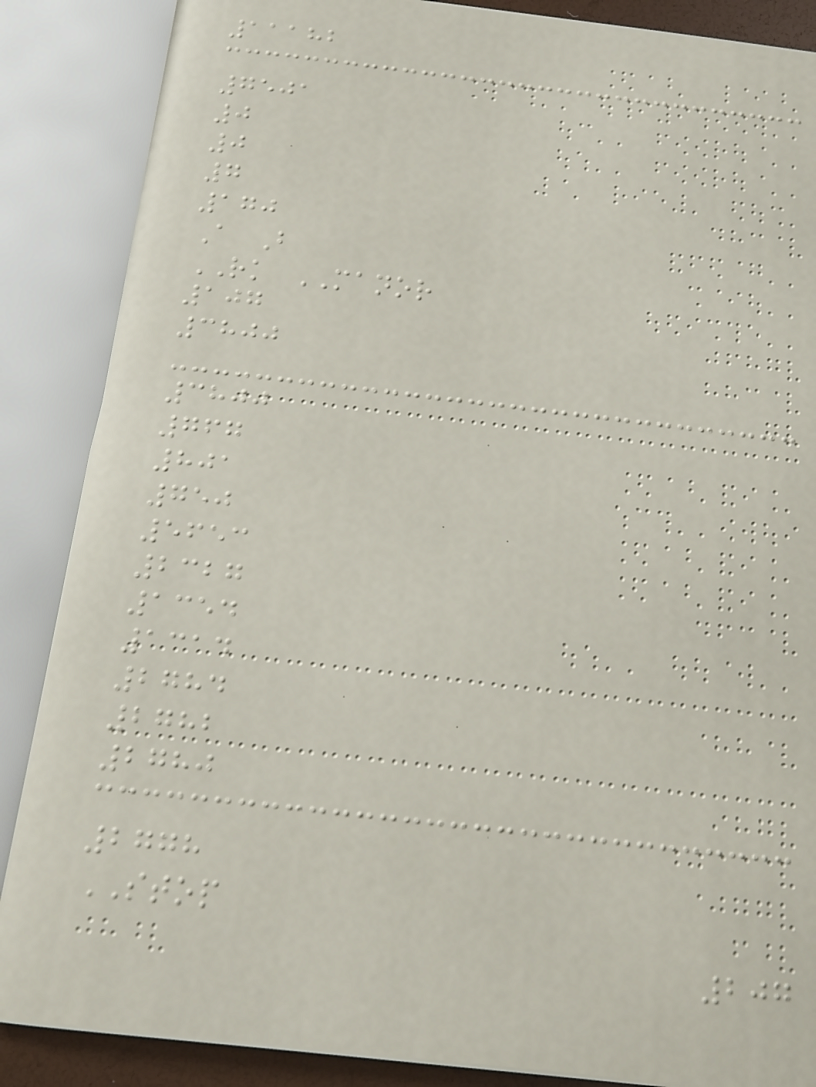11182
7501
0
0
7
170
A B
RK MANOR
107
3800
3800
767
801
750
5653
2327
1354
1314
2784
2782
2780
2778
STOP
207
